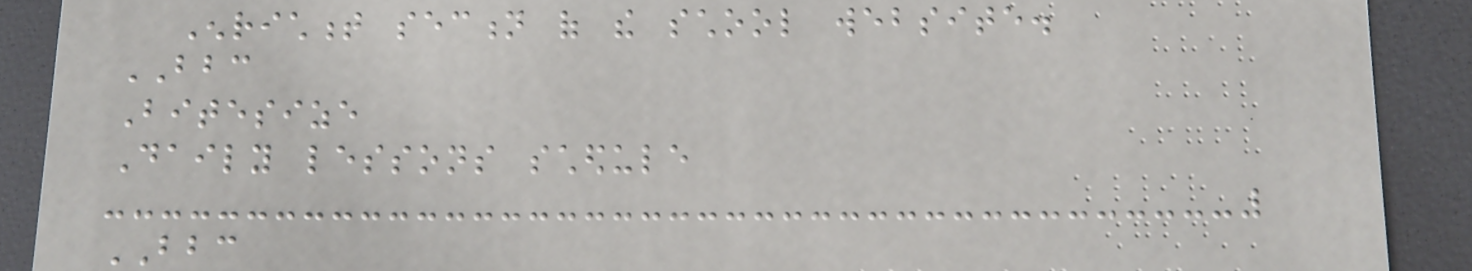Enrichment section of the school website.
BBC
Bitesize
Daily lessons schedule
BBC
